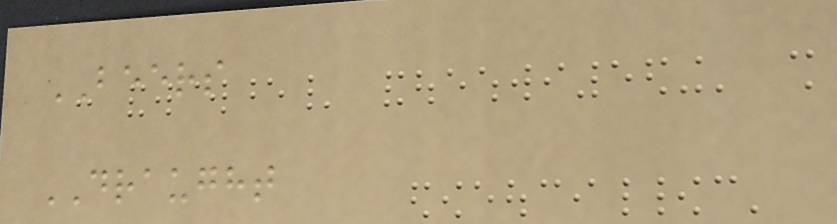BEERS
DRAUGHT
